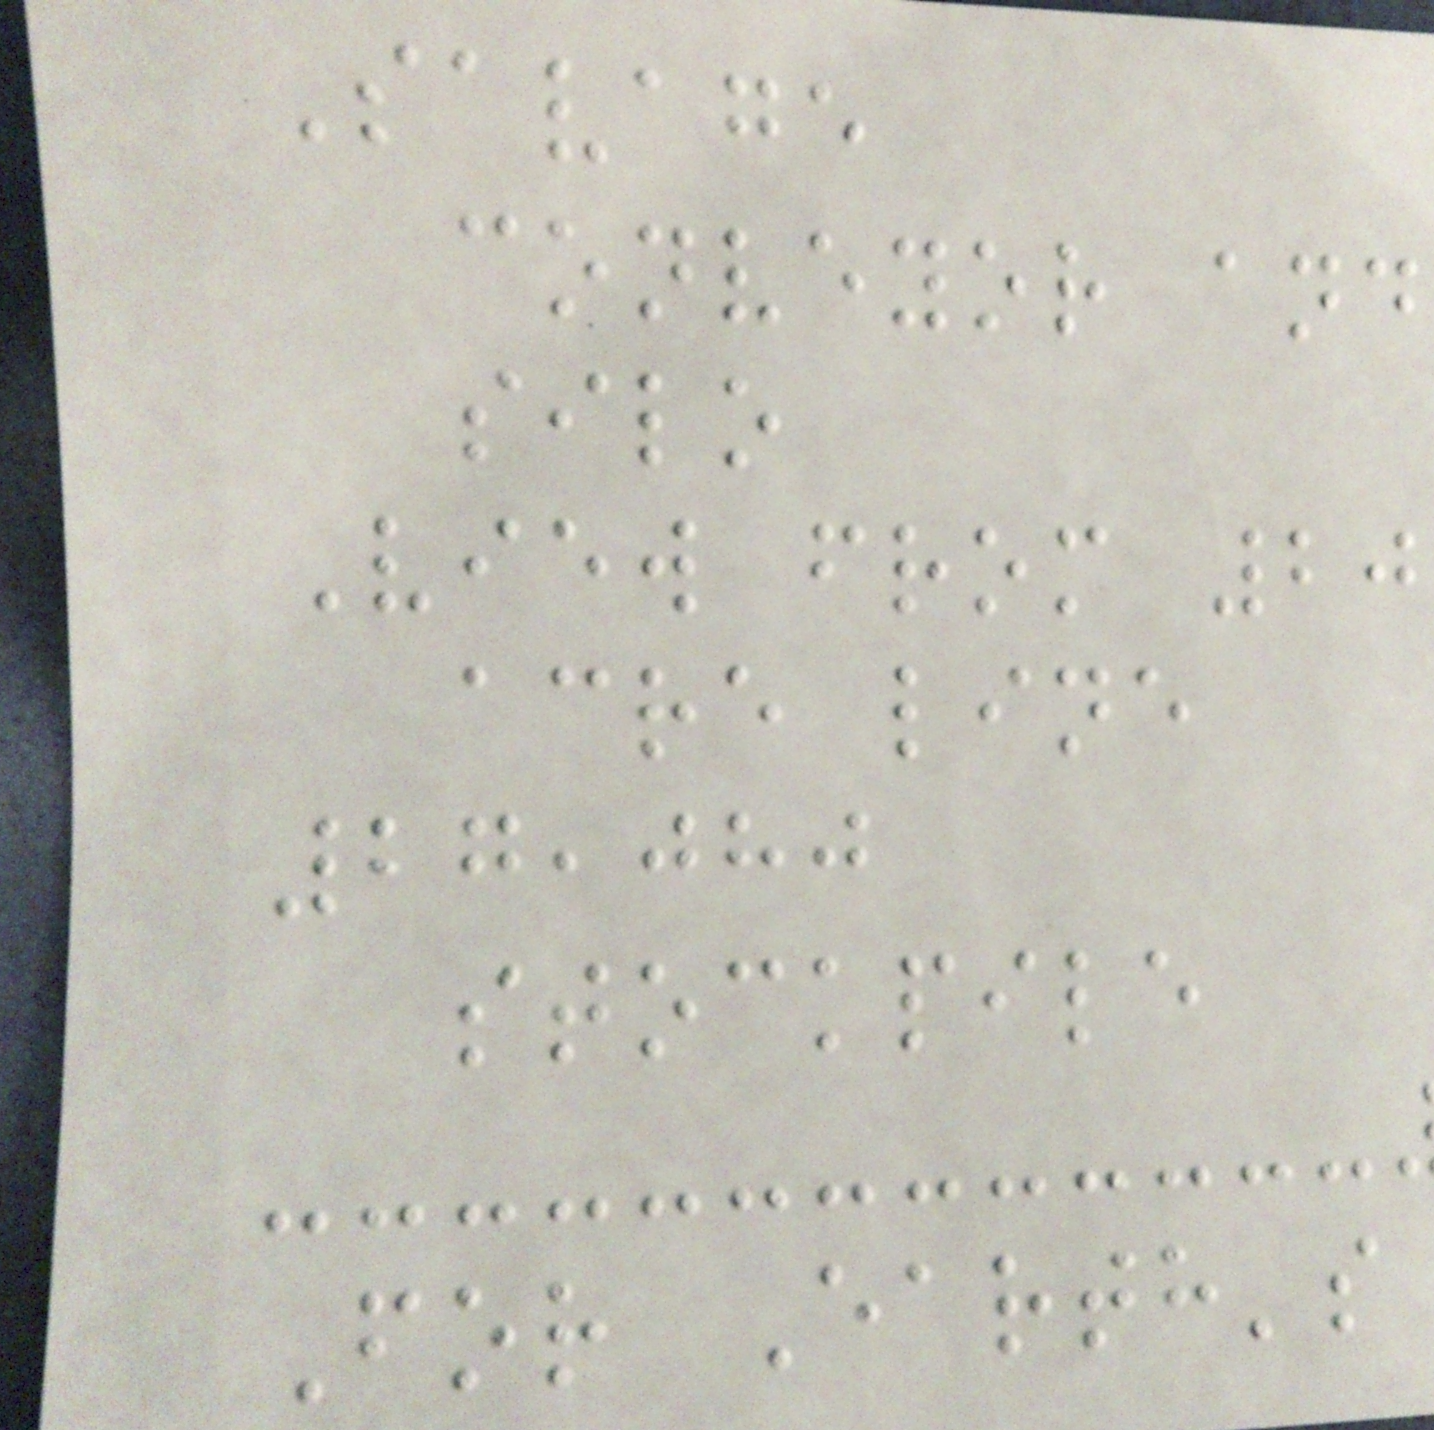Savage
conveyor and
silo
View from 20
acre line
27,080
stockpile
For Earth's
